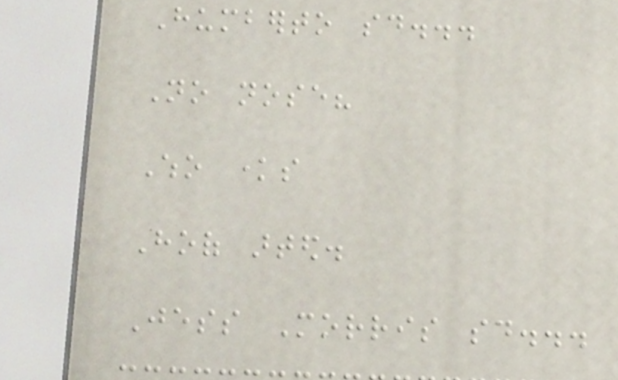Humberto said...
No nose?
Who knows
Hoof arted.
Jess Morris said...
